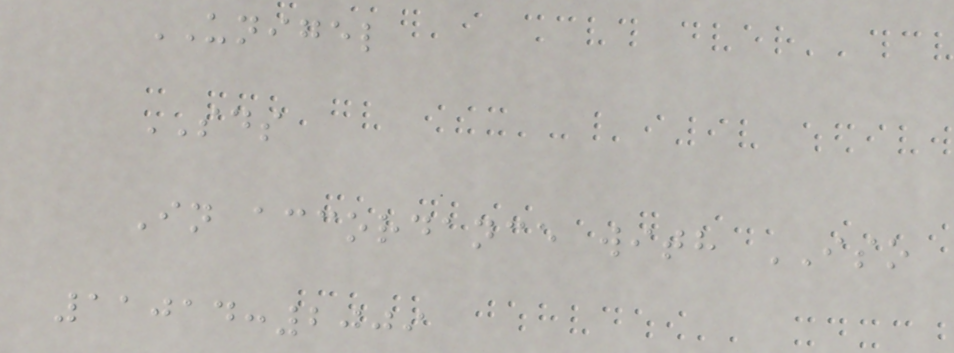UNIGEL
SDS
In accordance with ISO
11014:2009
